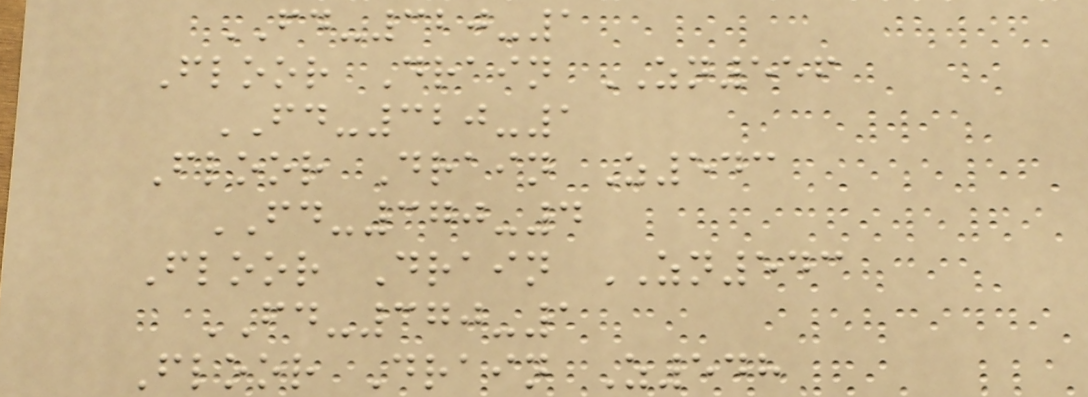FD-320-1
Floor Drain ZN556
FD-320-1
Floor Drain Z543
FD-370-4
Floor Drain ZN543
FD-370-1
Floor Drain Z548
